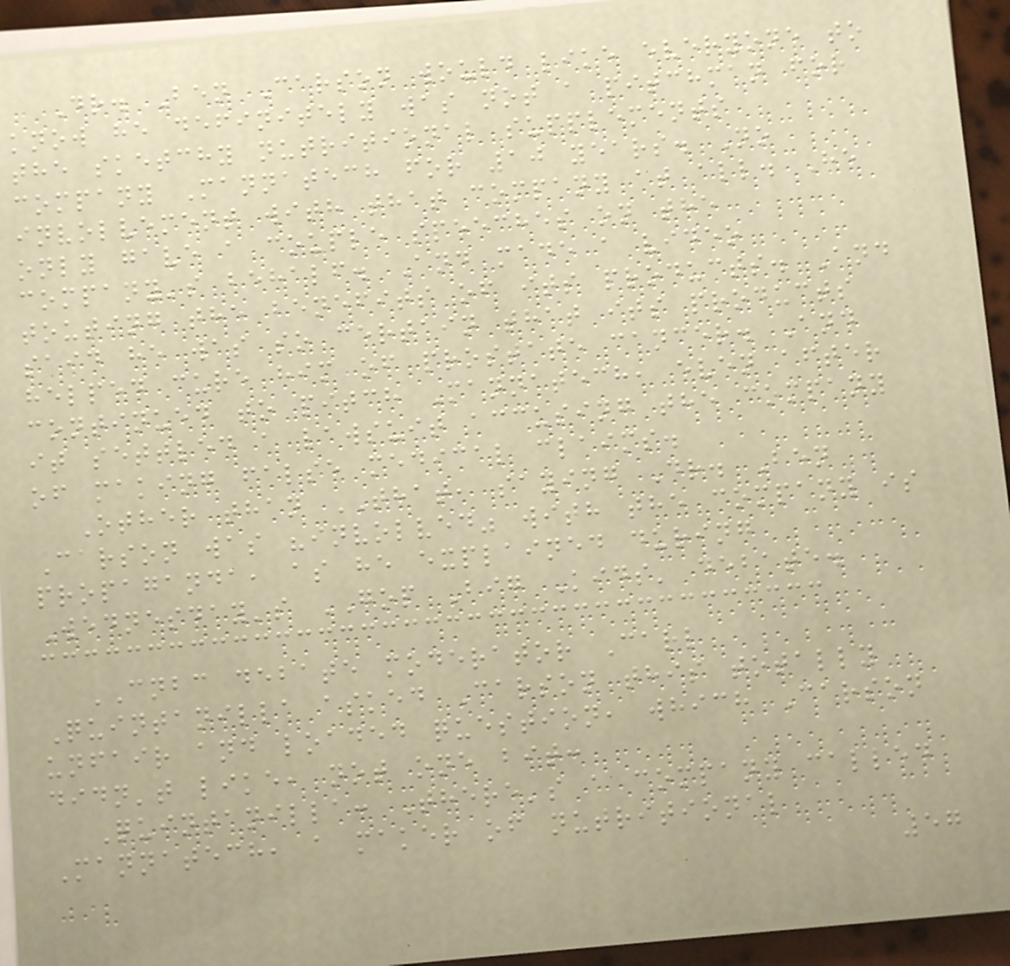Dr. Ben Carson would like everyone to
know he definitely was not a pitchman for
the sketchy nutritional supplements
company Mannatech for 10 years. No
involvement with that company at all. He
only gave a couple speeches on the
company's behalf. And made a video
touting the benefits of its products. And
said he was so certain that its products
helped cure him of prostate cancer. And
continued to pitch Mannatech, even after
it settled a lawsuit accusing the company
of making false medical claims.
Other than THAT, saying Dr. Ben
Carson was "involved" with the company is
propaganda, as he explained during
Wednesday's GOP Big Kids' debate.
CNBC debate moderator Carl
Quintanilla asked Carson this totally
unfair and loaded question, which Carson
didn't like, not one bit:
Quintanilla: There's a company called
Mannatech, a maker of nutritional
57
